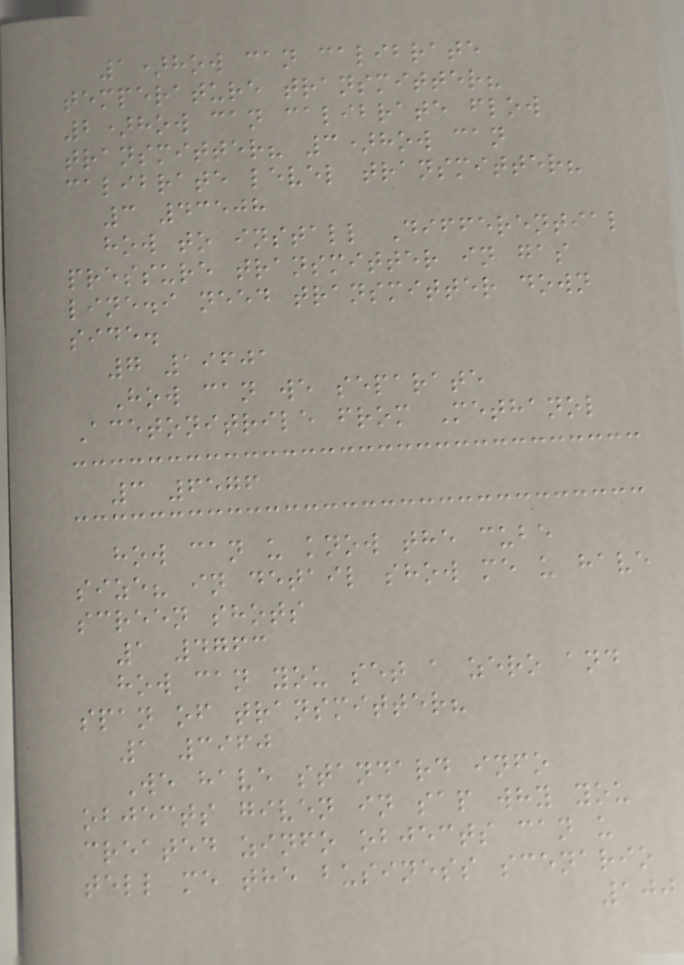1)how can calibrate
temperature transmitter?
2)how can calibrate flow
transmitter? 3)how can
calibrate level transmitter?
3 43508
how to install Differential
pressure transmitter in gas
line.i need transmitter down
side.
7 19601
How can we separate
Acetonitrile from Methanol
3 6576
how can u know the cube
size? in detail show me u have
screen shots
1 4763
how can you set a zero and
span of transmitter?
1 3960
We have standard info
objects given in sap why you
created zinfo objects can u
tell me the business scenario
100
